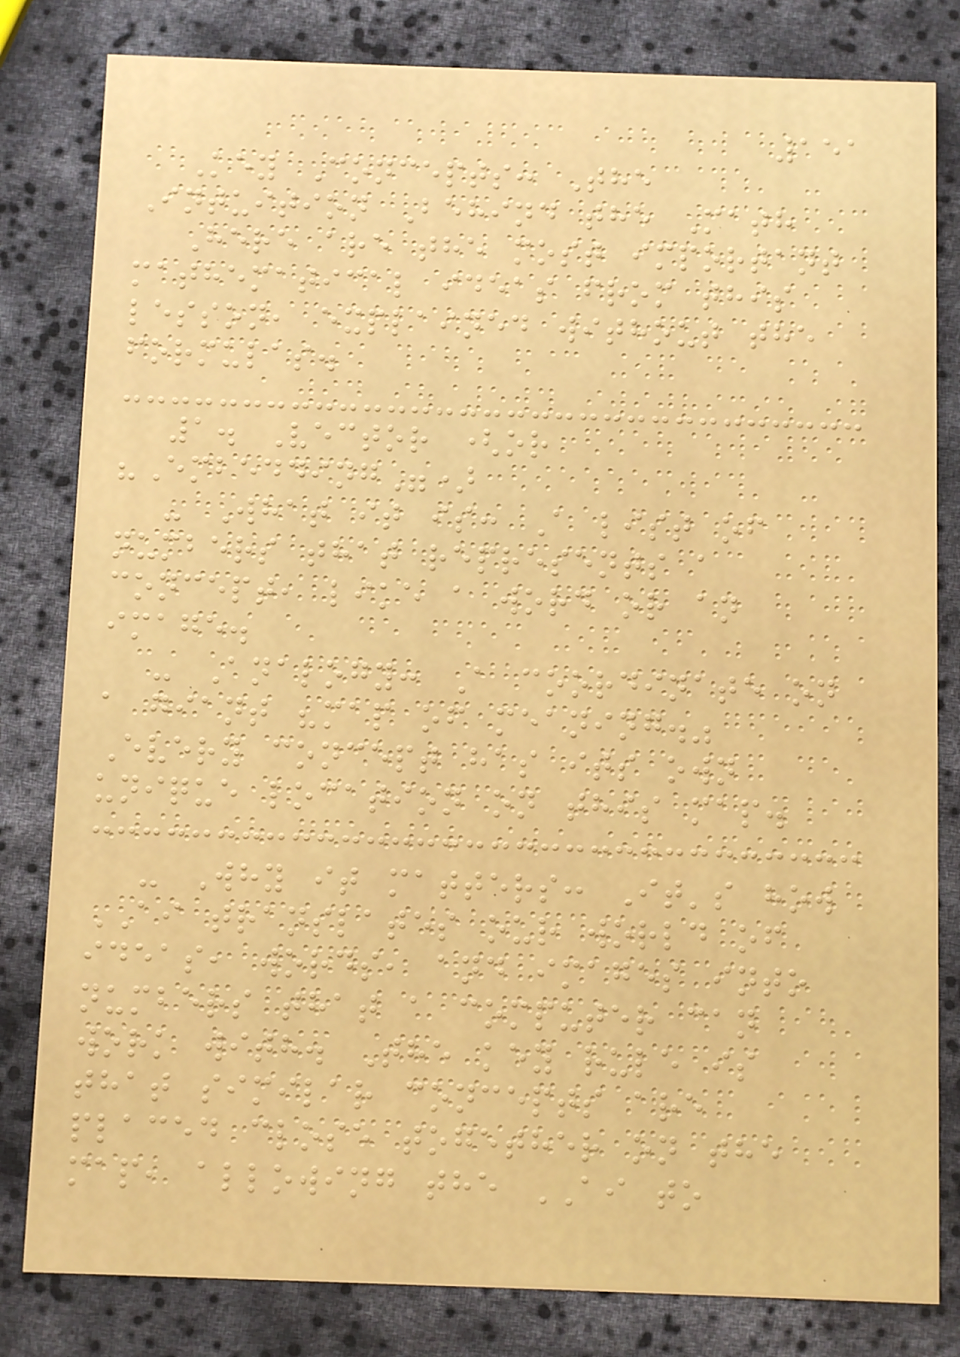151
Key Concepts: The
Intuition Behind the Math
Here are the most important
mathematical ideas from this
lesson, explained without the
formulas.
1. Vector (or
"Embedding")
- What it is: A list of
numbers that represents a
concept, like a word or an
image.
- Analogy: A coordinate on
a giant "map of meaning."
Every concept has its own
unique location on this map.
- Why it matters: It's how
AI translates our world of
ideas, words, and images into
numbers that a computer can
work with. The key rule is
that similar concepts are
placed close together on the
map, allowing the AI to
